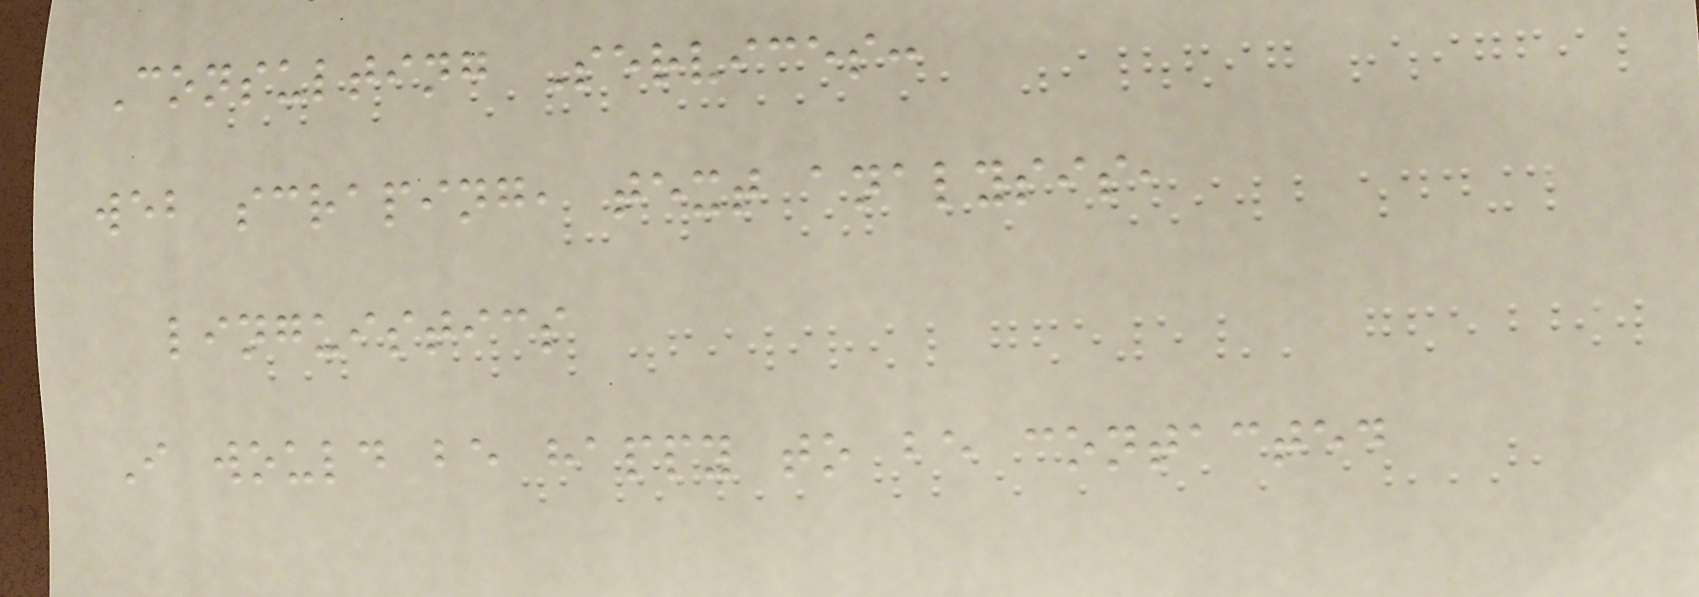Consulting Services:
web scraping, text analysis,
linguistics
I would be happy to be contacted
